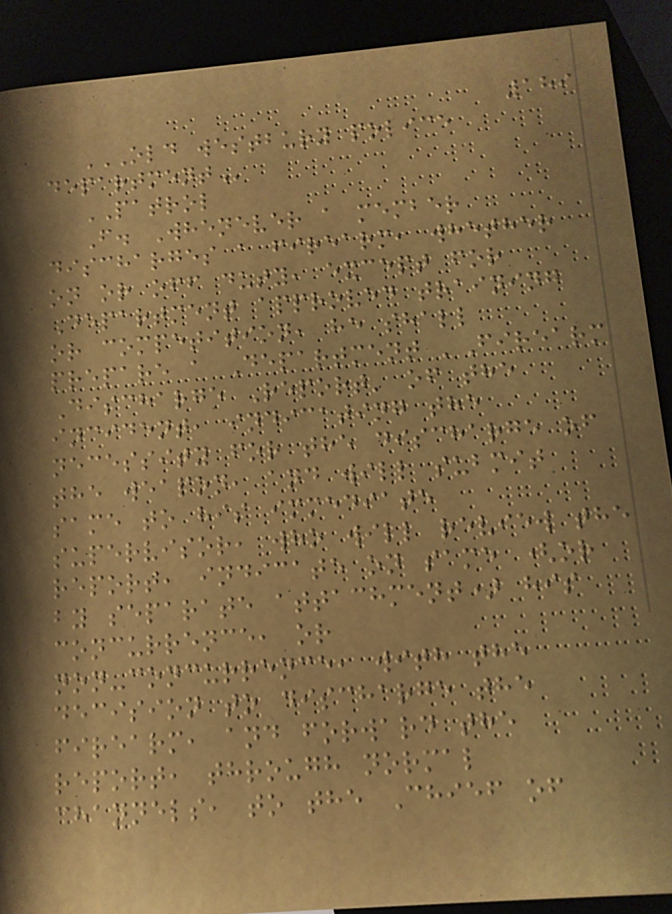189
OLD WESTBURY POLICE
DEPARTMENT
PATROL
F. Whenever a member
discharges a firearm, whether
on or off duty, except for
Department approved training
or competition, he shall
prepare a Department 'Firearm
Discharge Report' of the
incident, indicating the
necessity for the discharge of
the weapon, and will submit
same to his immediate
supervisor, who will review the
report, indicate on same (or
by separate attachment) his
concurrence, or
non-concurrence, with the
decision to discharge the
firearm, and forward the
report, through normal
channels, to the Chief of
